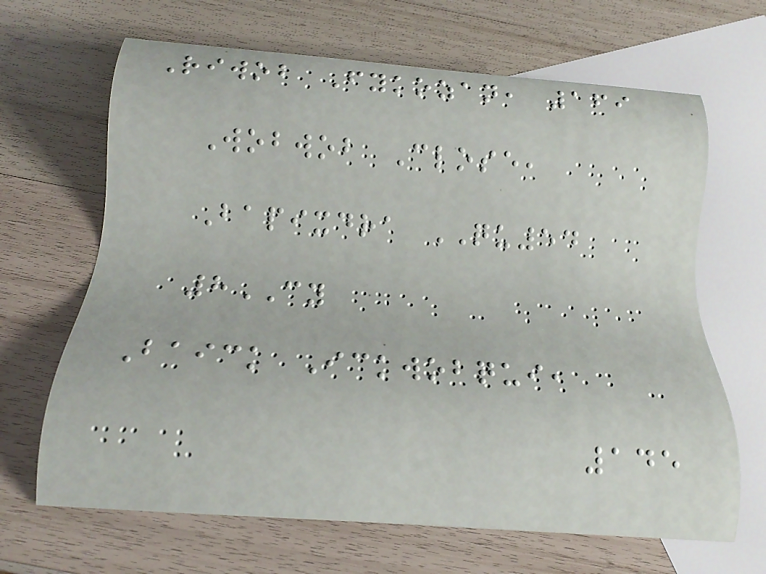Riwob Fykozan, 169
Wobwob Close,
Bapixdra QU54
8CY
Baick Ickwobqui,
145
